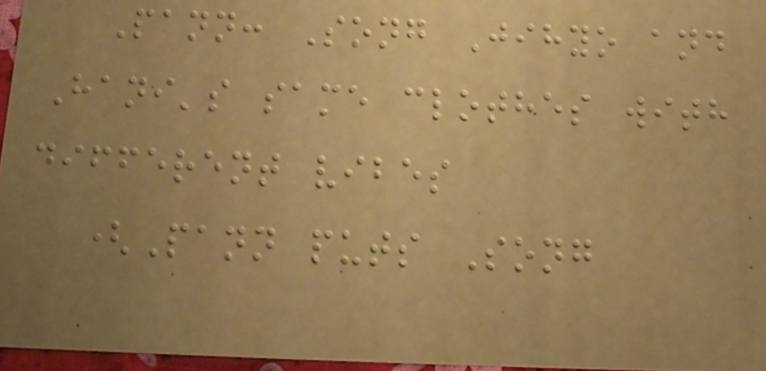Pann: Song Jihyo and
Hani's same clothes with
different vibes
(Pann puts Song
